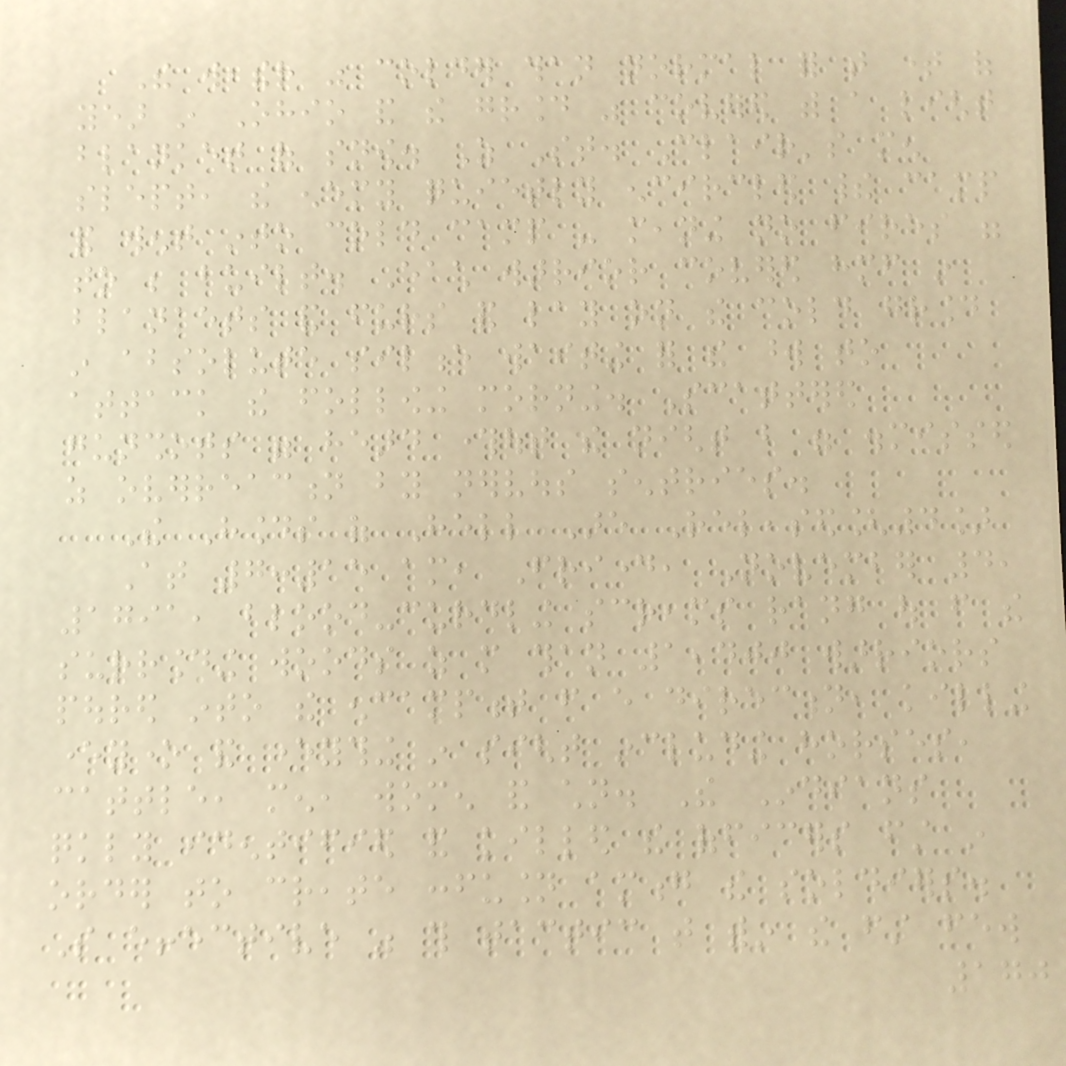The weather was colder than normal for that time of
year in Ohio and the ground was covered with a light
blanket of snow. As St. Clair's men
slept, the enemy quietly encircled their camp
and went into cold camp - meaning no fires were
to be built. Each warrior covered himself in
blankets and furs and lay on the cold ground
in absolute silence waiting for the word to
attack the following morning. Scattered
gunshots were heard throughout the night but were dismissed
as overreaction by nervous sentries.
The Hounds of Hell Are Released[4]
At 7:15 am, Friday, November 4,
1791, blood-curdling screams rang out from the
surrounding woods as more than 1,400 warriors
poured into the encampment from every direction, killing
everyone and everything in sight including horses,
cattle, men, women and children. The Indians
quickly identified and killed the officers first in
order to create confusion among the soldiers.
So effective was this tactic that within the first few
170
